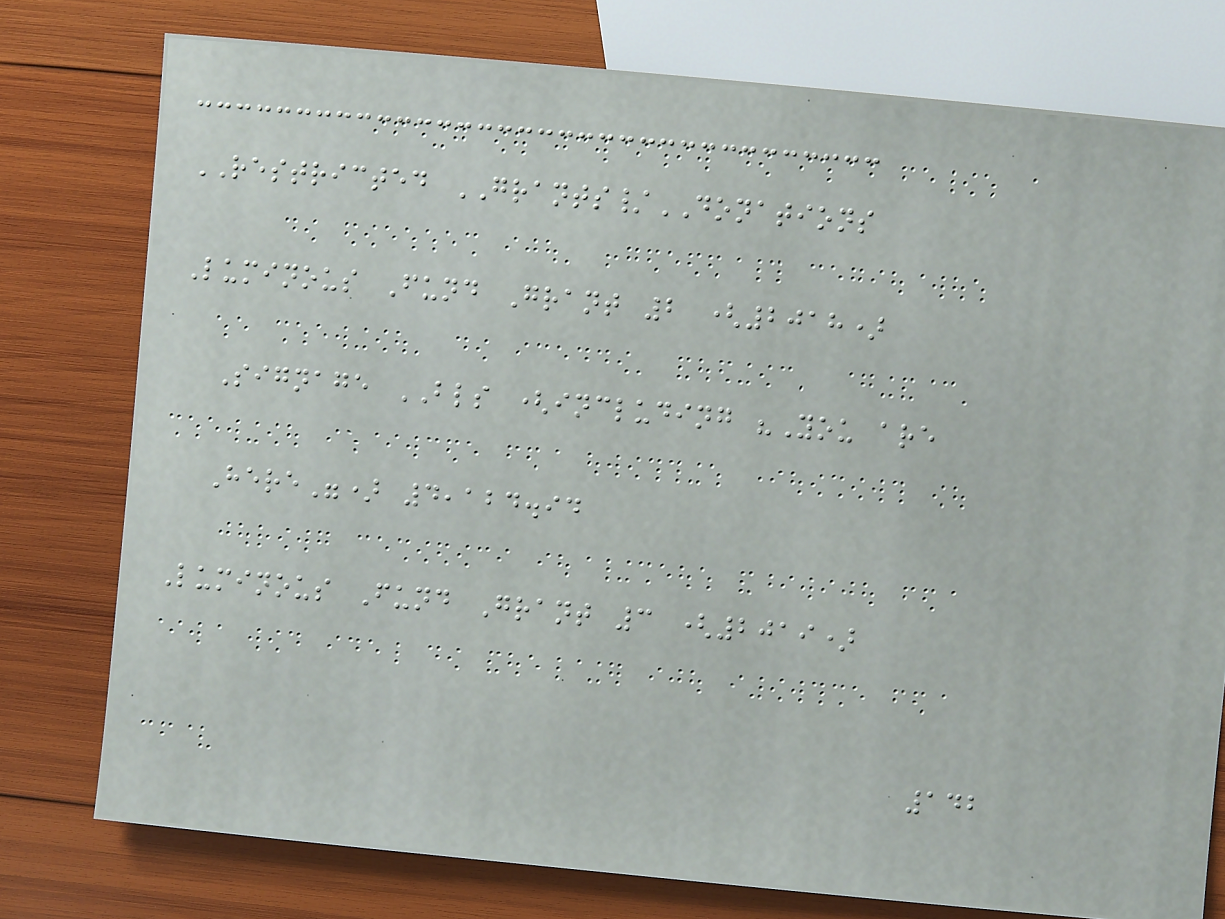RESTRICTED GRANTS/DONATIONS
Luminous Fund Grant 2 (2018)
Signage BLS (including "You are
Here") 4,124.94
Luminous Fund Grant 3 (2019)
142
